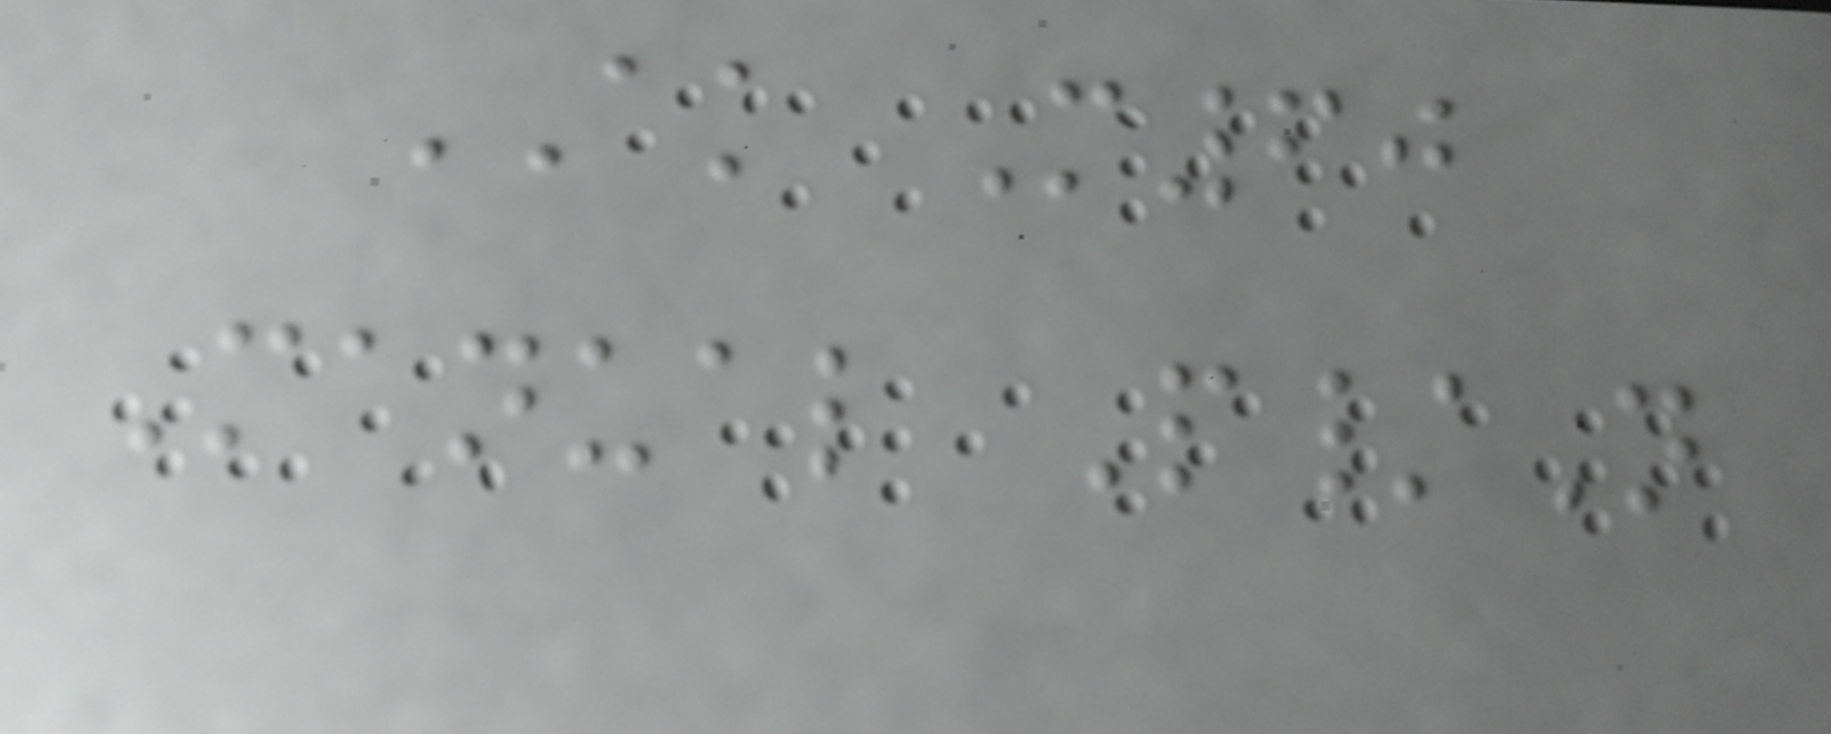AK M60
Manual P/N
